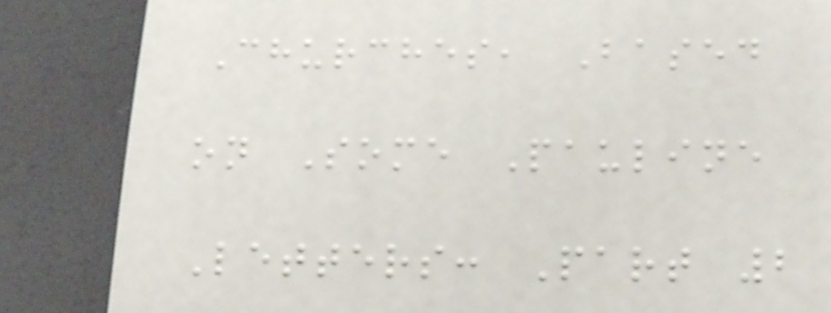Churches, Based
on Some Pauline
Letters: Part 2
